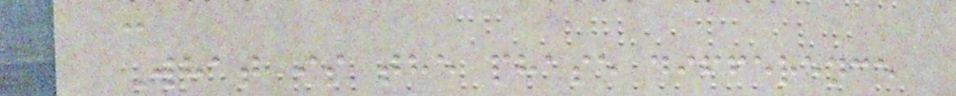:
What is the phase difference
